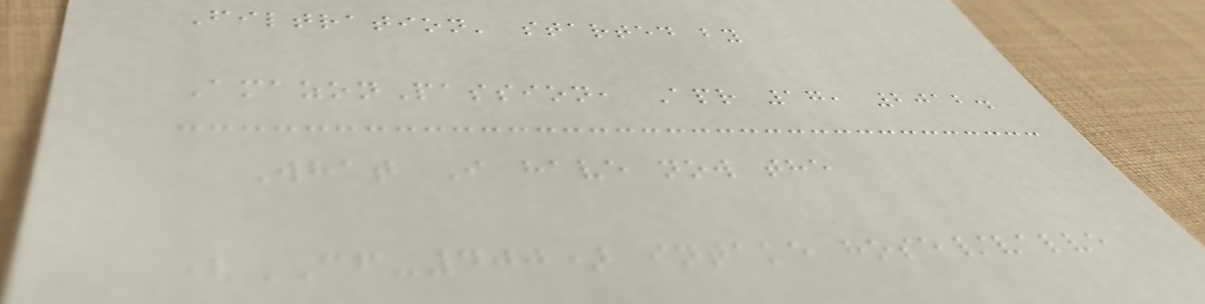Filtration' started by
AmazonPassion, Apr 17, 2012.
What I have now the
(CF-400) intake hose/valve
